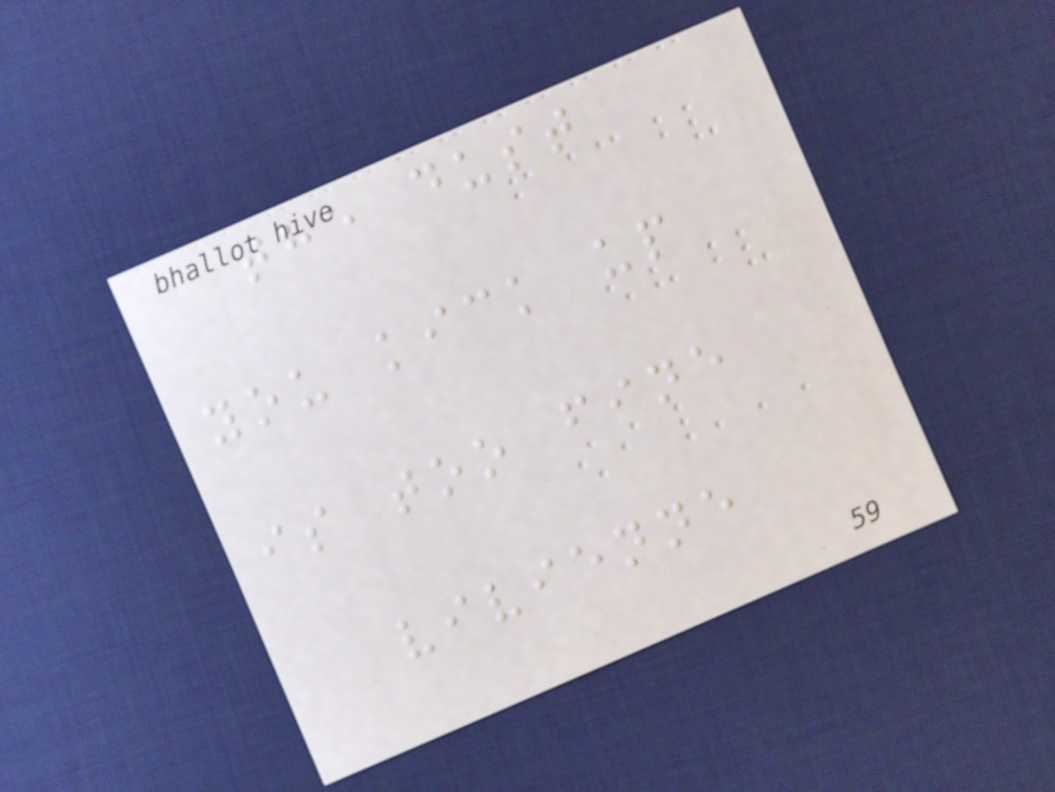the dust
you kick up
is too fine
vivienne
